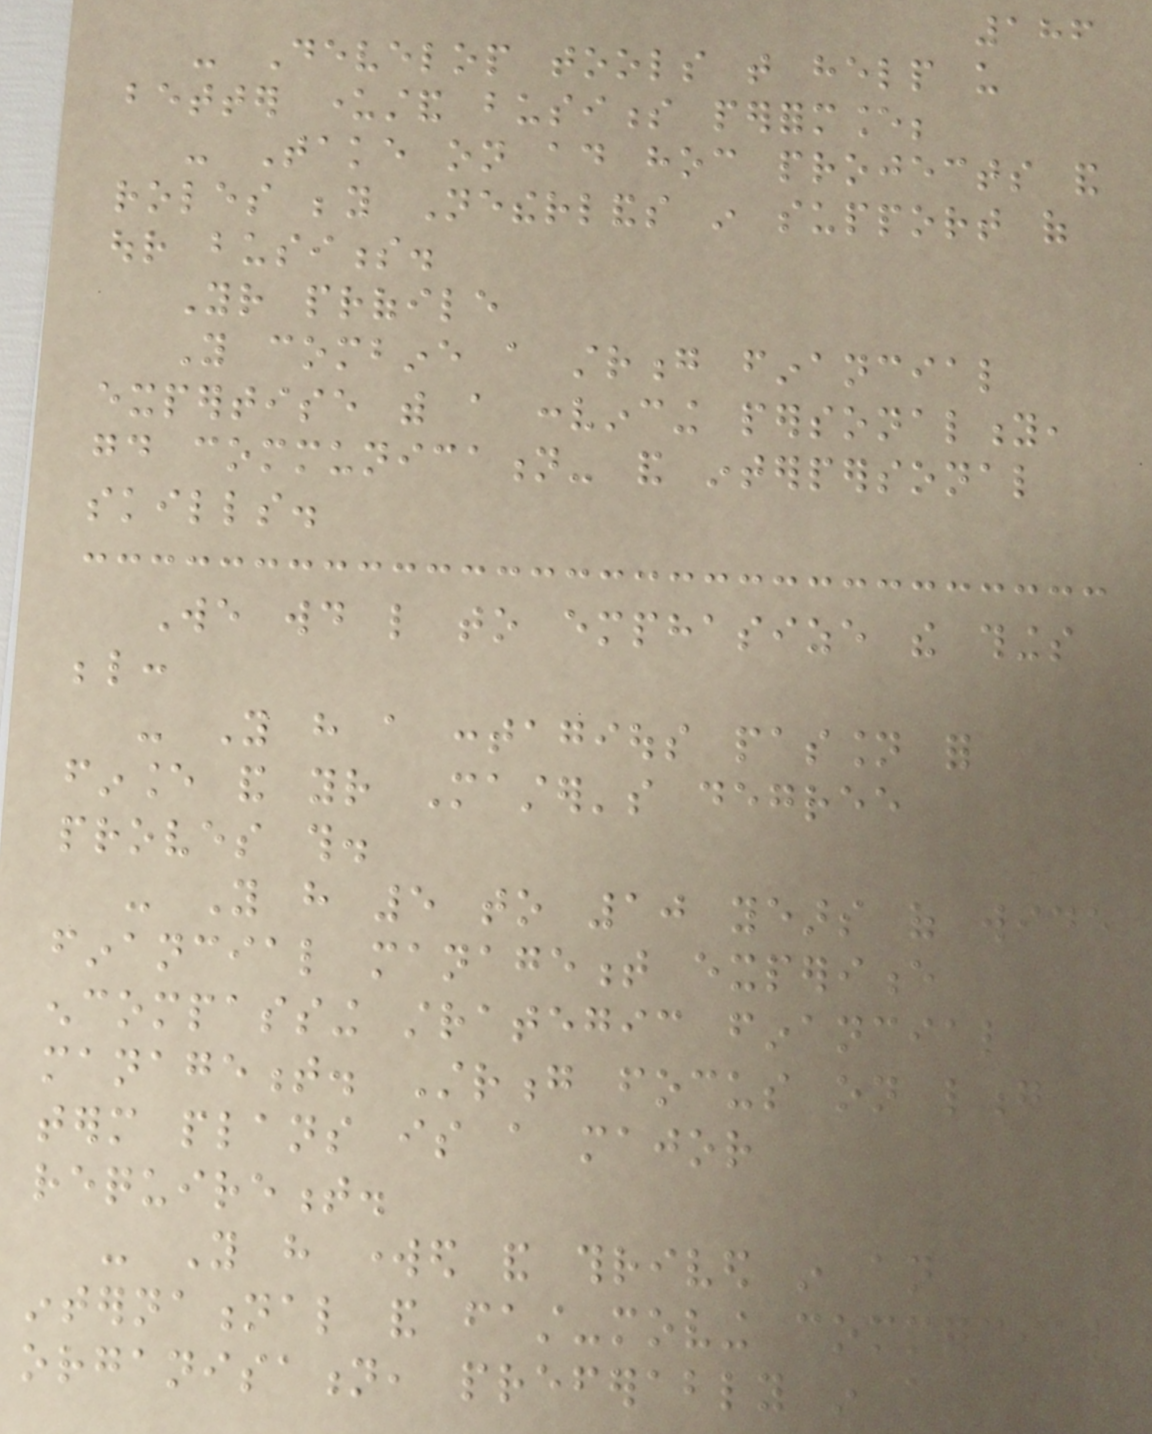186
- Develop tools that help us
better understand business performance;
- Take on ad hoc projects and
roles beyond Netherlands in support of
our business.
Your profile
You combine a strong financial
expertise with a convincing personality,
good communication- and interpersonal
skills.
We would like to emphasize the things
below:
- You have a contagious passion for
finance and your Master's degree
proves this.
- You have 5 to 10 years of wide
financial management experience
encompassing strategic financial
management. Strong focus on long
term plans is a major
requirement.
- You have worked and thrived in an
international and fast-moving commercial
organisation, preferably in a
